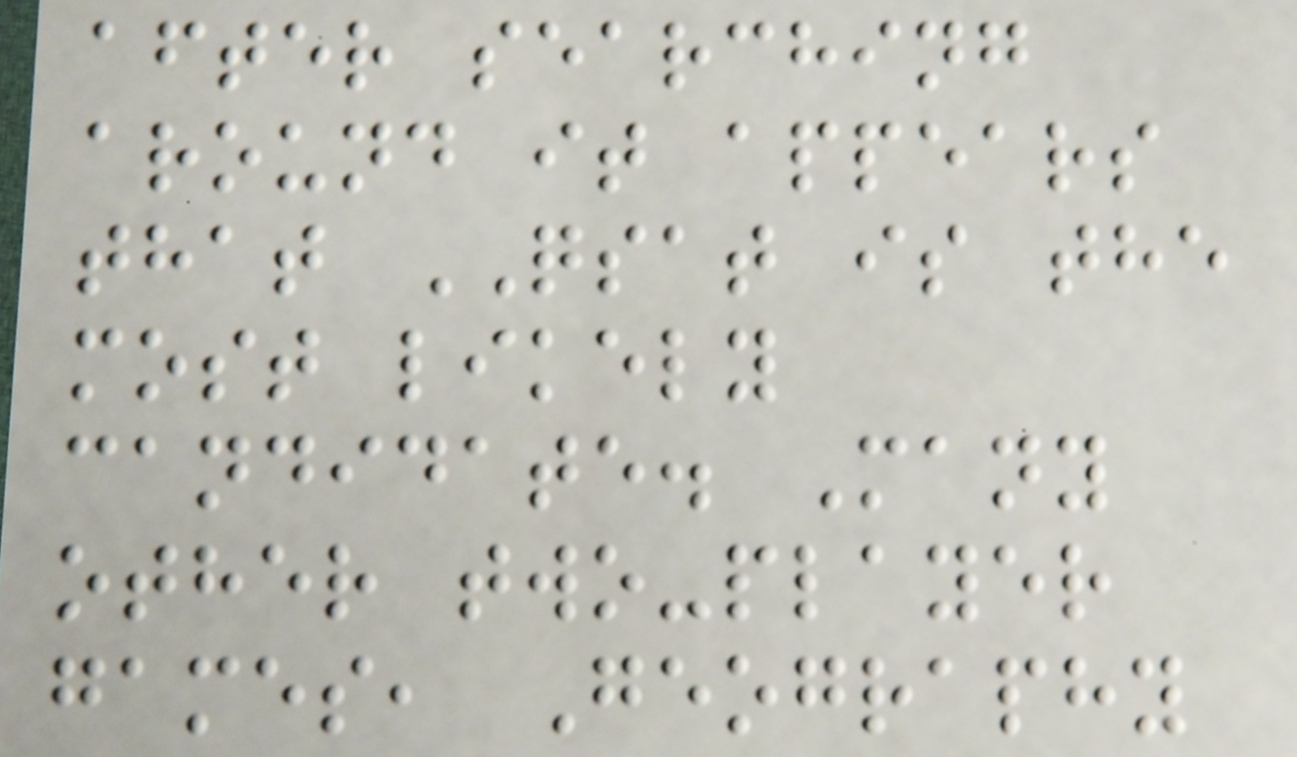after searching
around it appears
that QSAT is the
most likely
candidate. Many
other two-player
games, Geography
